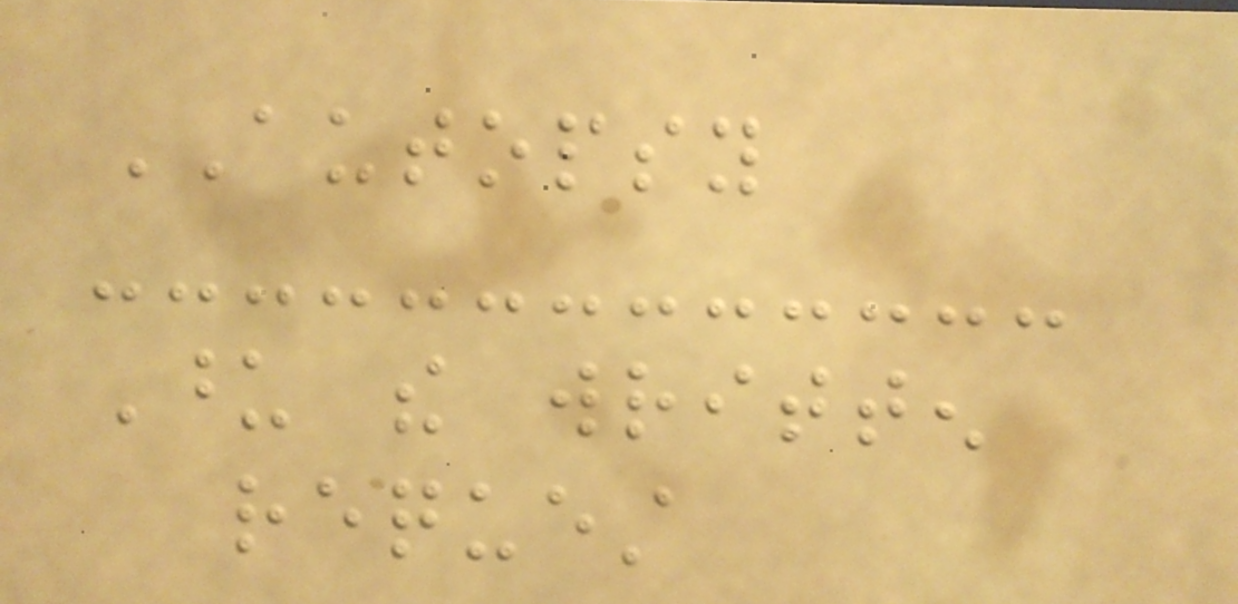AUTOPSY
Upon the written
request
